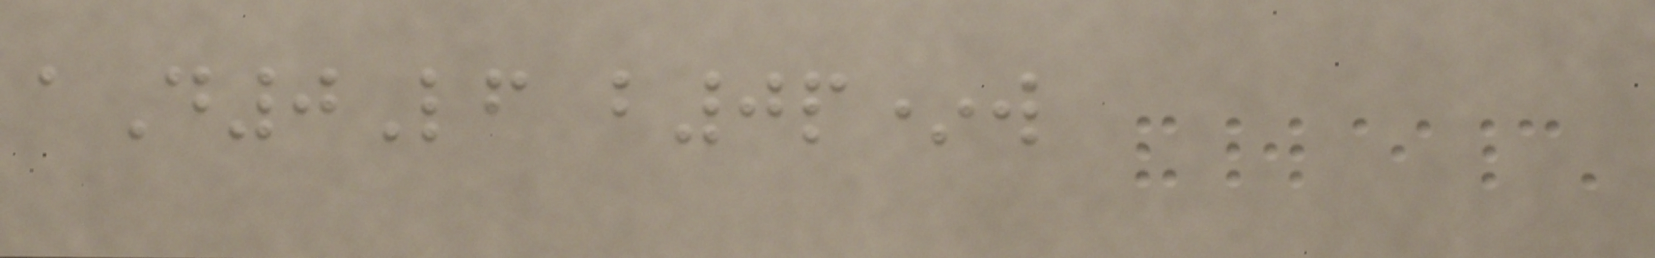aD0Lf b0p*w
